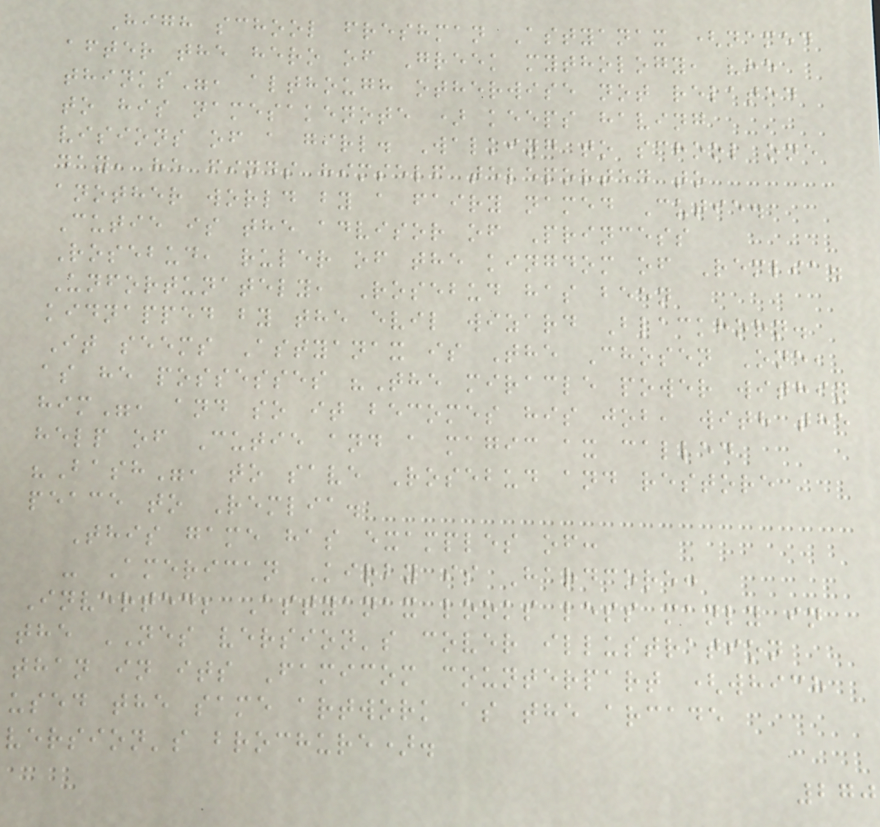High school freshman Astyanax (named
after the hero of Greek mythology, "he
thinks", although otherwise not related
to his namesakenote ) keeps having
visions of a girl. Walking to school one
day, he finds himself teleported to
another world by a fairy named Cutie.
Cutie is the advisor of Princess
Rosebud, ruler of the kingdom of Remlia.
Unfortunately, Rosebud has been
kidnapped by the evil wizard Blackhorn.
It seems Astyanax is The Chosen One,
as he possesses "The miracle power within
him", and so it becomes his job, with the
help of Cutie and a magic ax called
"Bash", to save Rosebud and restore
peace to Remlia.
This game has examples of:
- American Kirby is Hardcore:
Inverted; Astyanax looks less manly in
the NES version's cover illustration
than in its Famicom counterpart (which
used the same artwork as the arcade
version's brochure).
270
